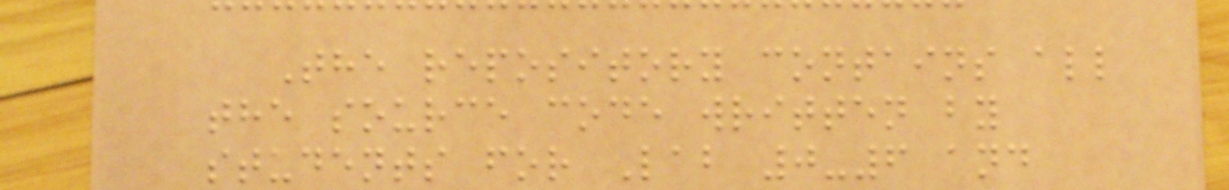The repository contains all
the source code written by
students for Lab 0-6 and
